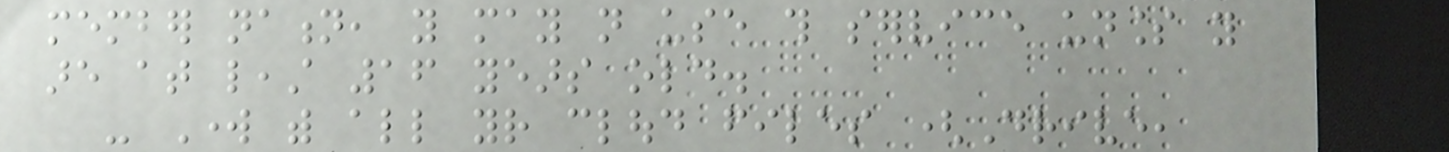member nation, you may not use this service unless you
are at least 16 years old.
- Work with all your cloud files (Drive,
